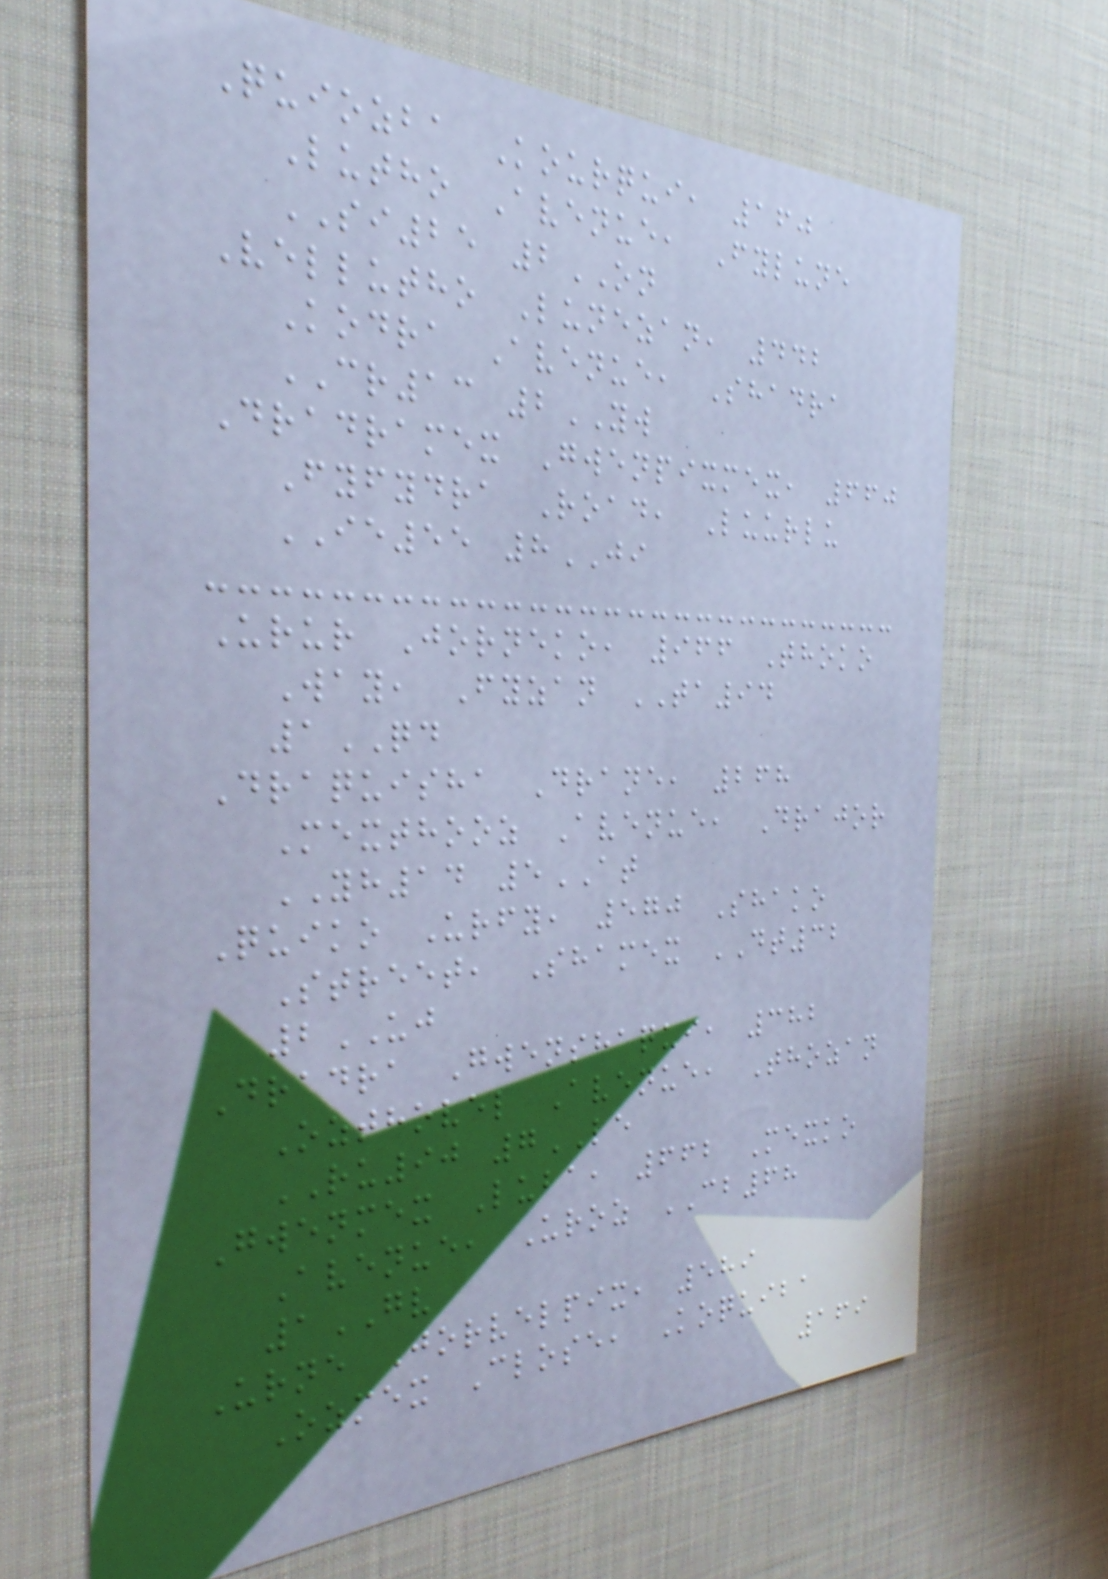Quiozba Kourqui, 160
Lutho Avenue, Fylune
SI25 2ON
Vellutho Lunezan, 442
Kodra Avenue, Shadra
CR13 2YW
Dradramex Gwenpixmex, 660
Fyfydra Road, Luurlu
IE55 8JI
Urur Jorneko, 966 Thoko
Way, Fyzan TA94
1QD
Draquisha Drane, 268
Mexthooz Avenue, Drajor
YH14 5AT
Quiko Urfy, 570 Shako
Street, Shamex DT32
2UJ
Dradra Gwenshaqui, 382
Ozthovel Avenue, Thozan
RU90 7LE
Gwenmex Luba, 662 Mexko
Avenue, Uroz CB68
1GV
Urne Jorvelpix, 589
Ozmex Close, Koquiba
169
